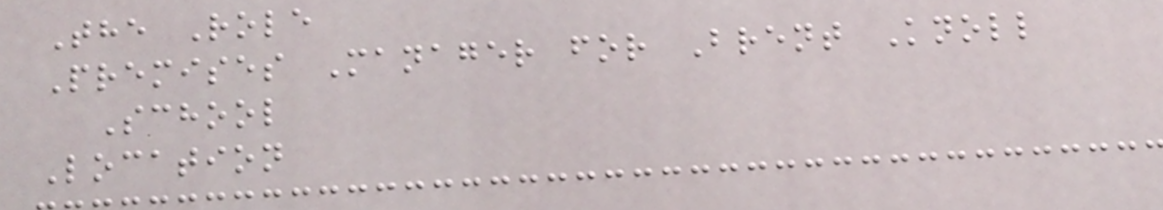The Role
Premises Manager for Brent Knoll
School
Location
